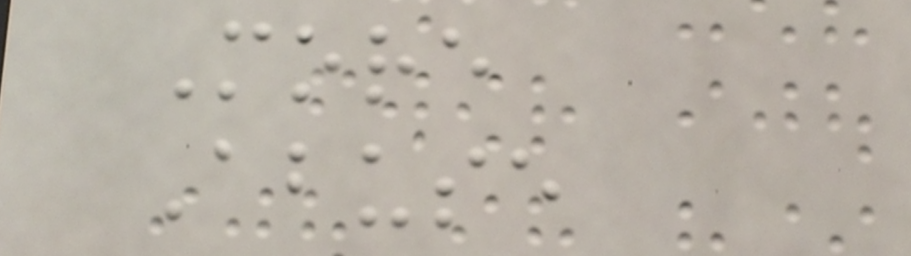More
Abuse
